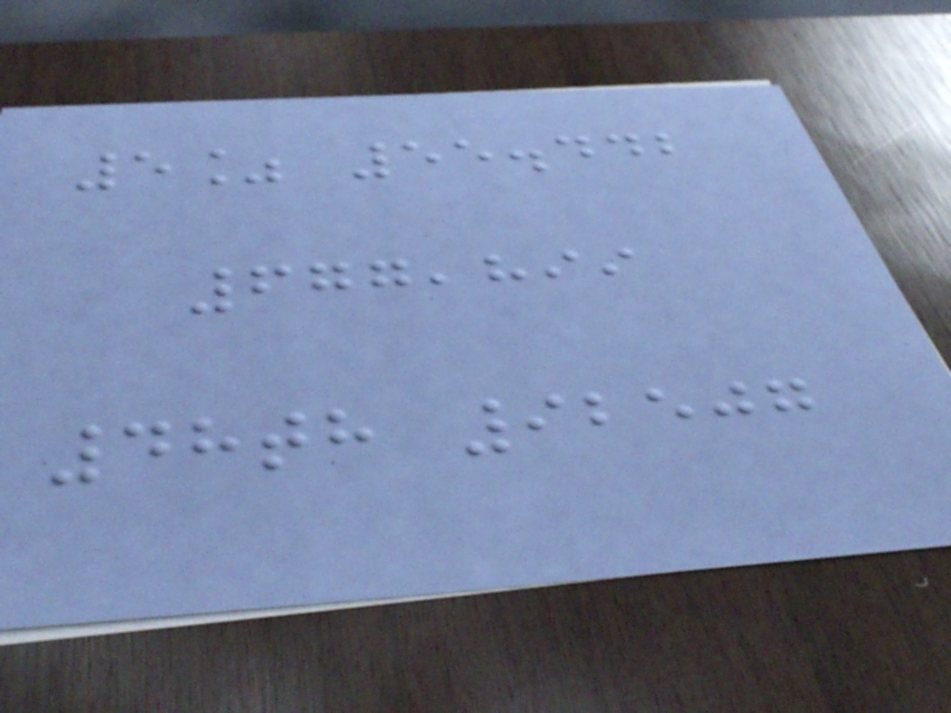5% 55.442
677,899
48th 92507
